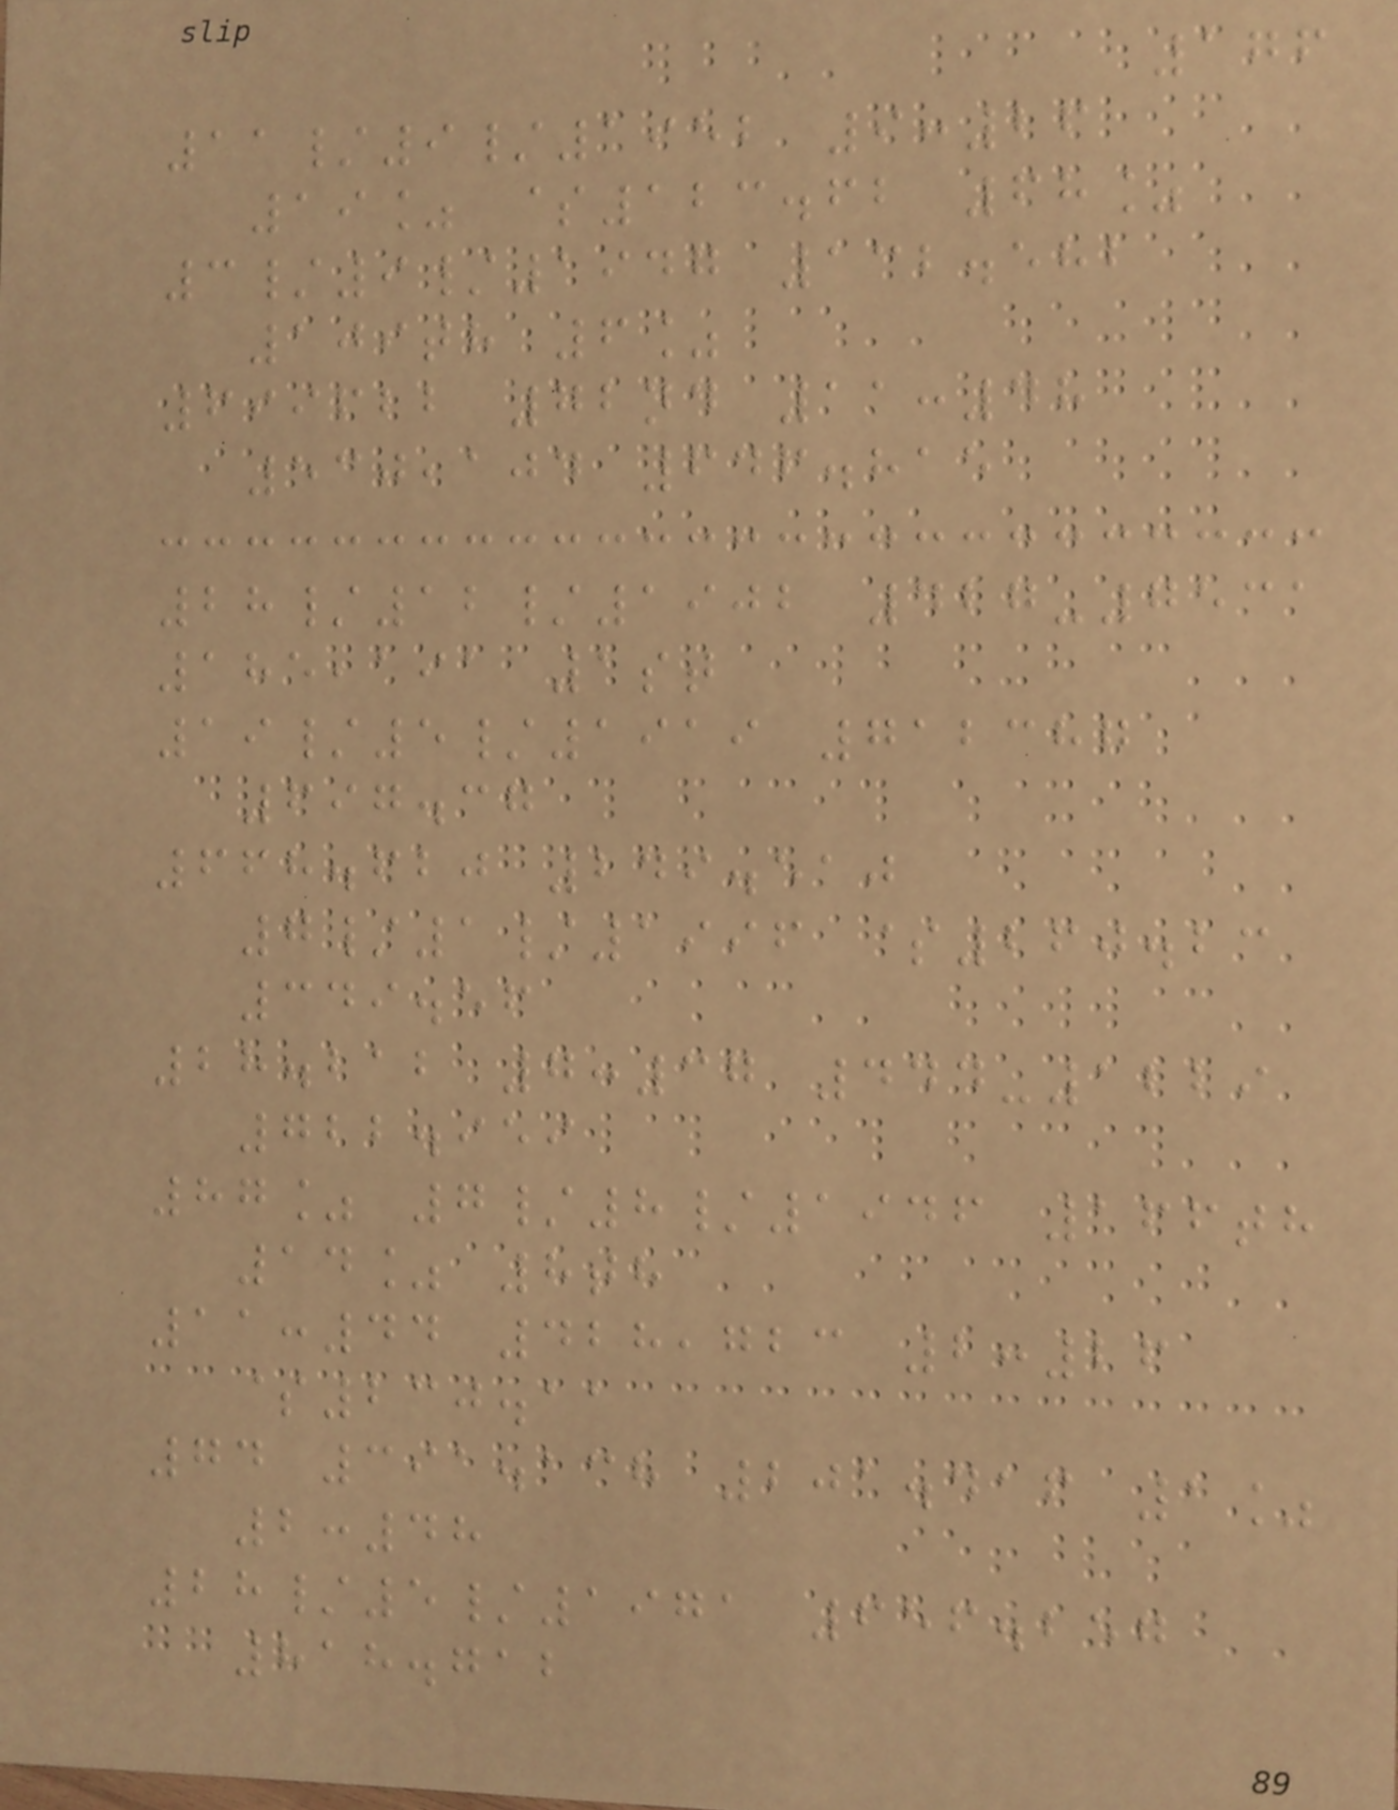176
11/9/1952 9:26
19% $123.62 68%
3/9/1947 132.582
109th 6%
699622 72nd 11:48
530,104 646.815
28/12/1902 427-7531
185,191 1st
19/5/1919 712387
697.37
668.620 249.510
7/1/1996 $260.23
349.56
28.212 7:37 444-1229
722.959
87% 7/8/1946 166th
14% 8th
11:44 428,723 2:26
$230.11
74 391.138 201.416 1%
2:48
28/5/1971 656.257
818.712
